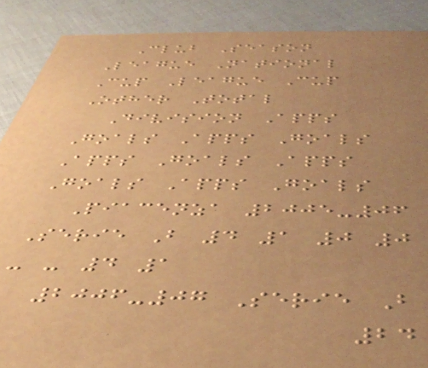Club Season
League National
Cup League Cup
Other Total
Division Apps
Goals Apps Goals
Apps Goals Apps
Goals Apps Goals
Piacenza 2005-06
Serie B 4 1 0 0
- - 4 1
2006-07 Serie B
24
